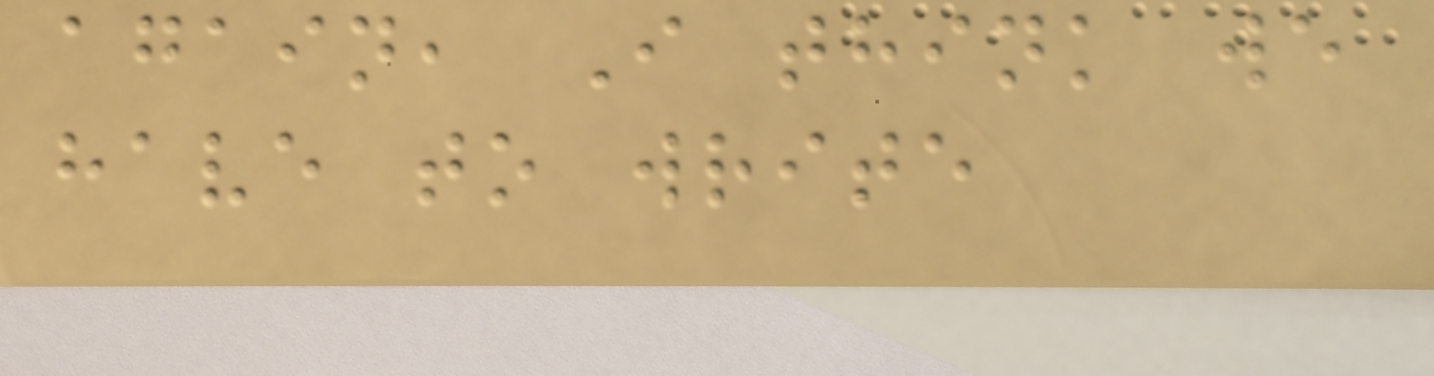again, I think we
have to write
